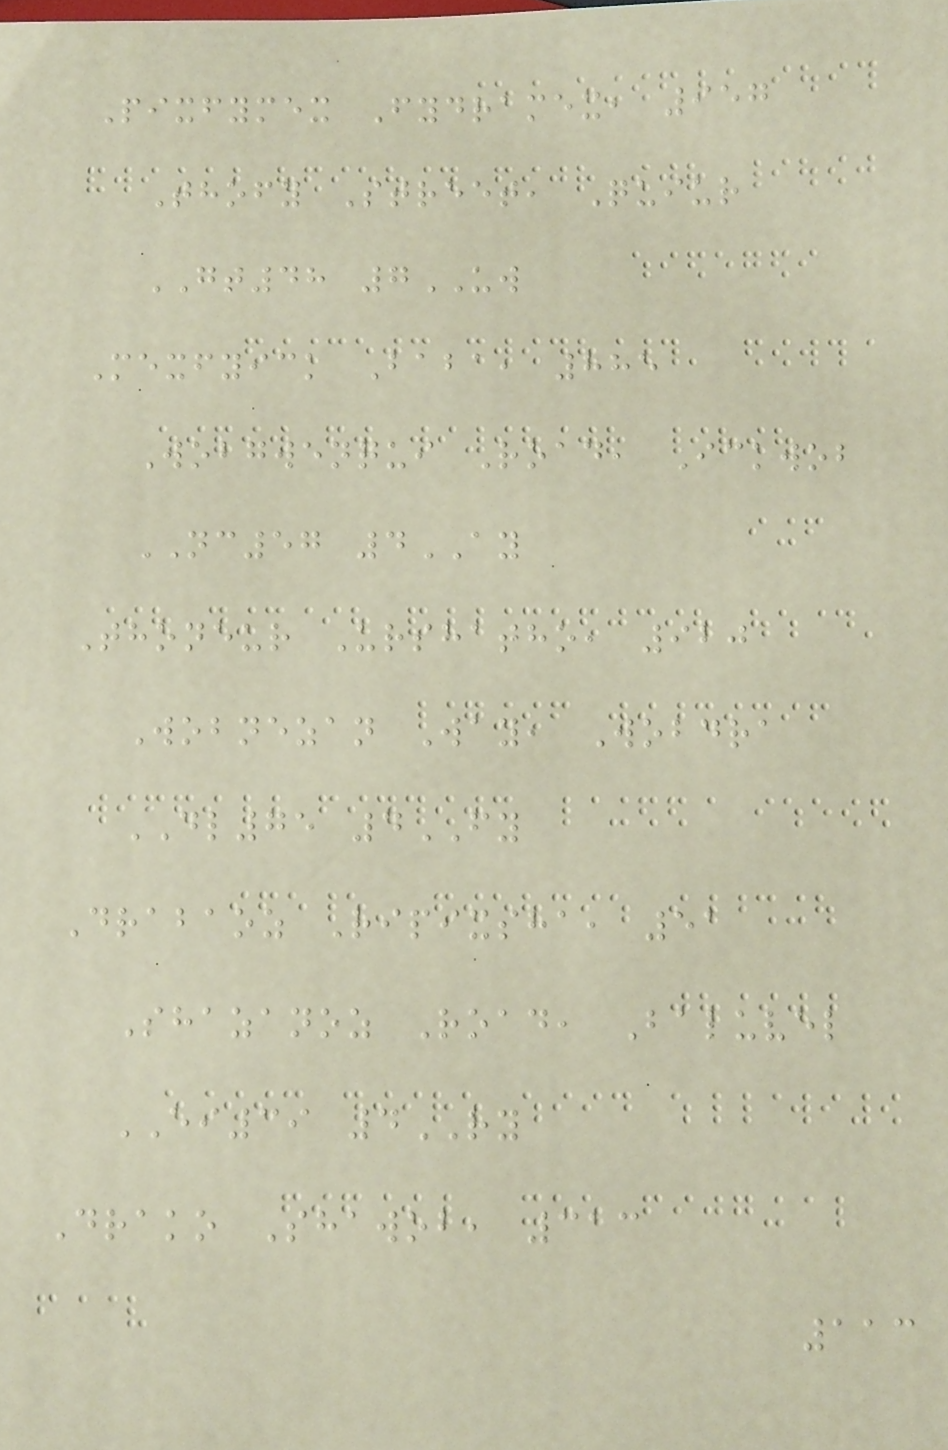Pixfymex Fydramex, 957
Thofy Street, Quiur
GT48 7UW
Mexfyick Baba, 885
Wobgwenqui Road, Ickwob
NC57 4AY
Thoneur Urshatho, 920
Wobnezan Way, Wobdra
DL75 4FY
Drabaoz Ripixsha, 51
Shazanoz Road, Baluvel
EI39 4RY
Drako Shawob, 313
113
